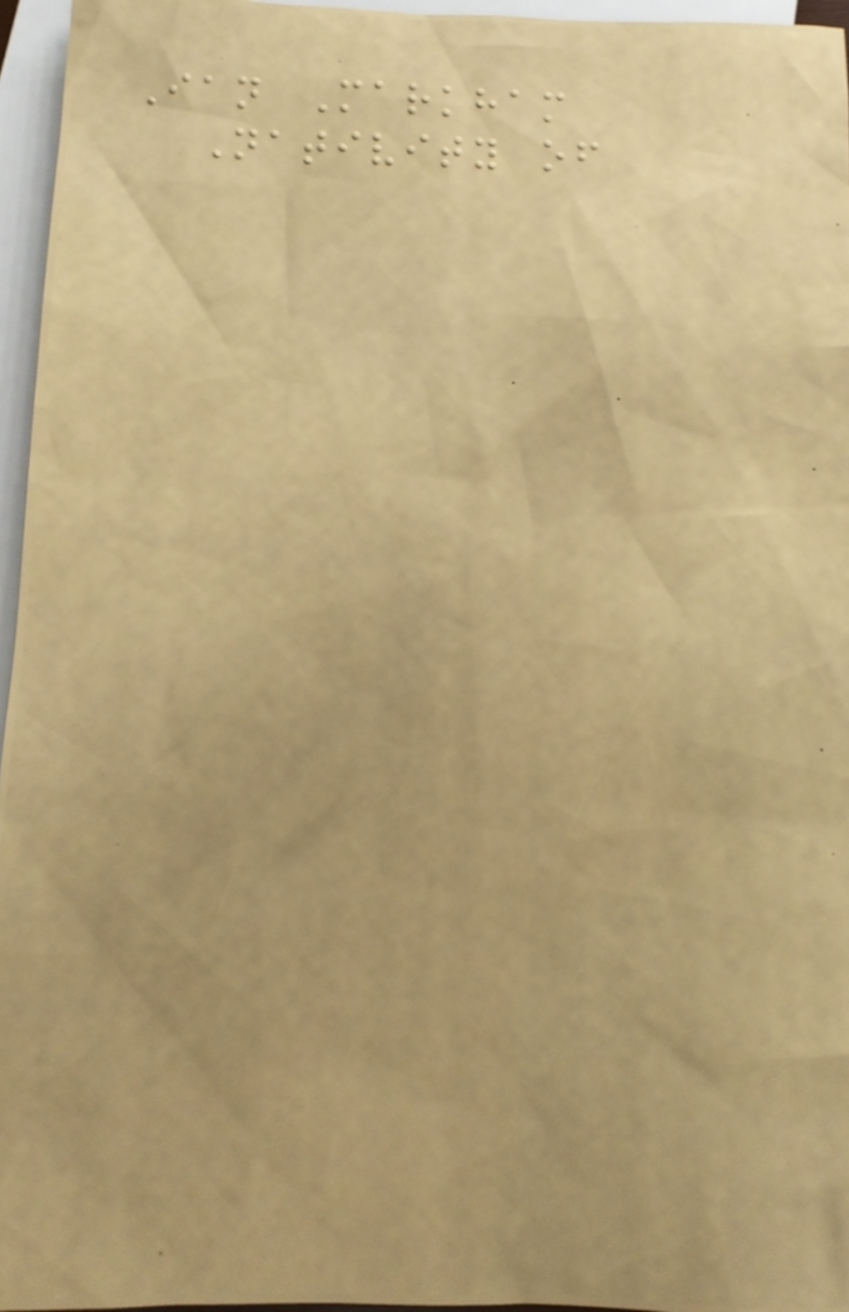Ian Markham
Nativity of
